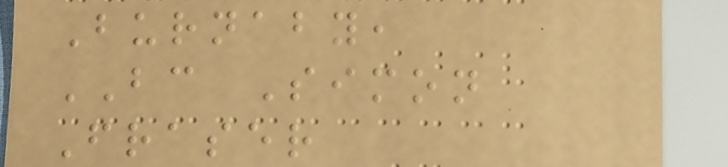Burnaby,
BC Simon
Fraser
